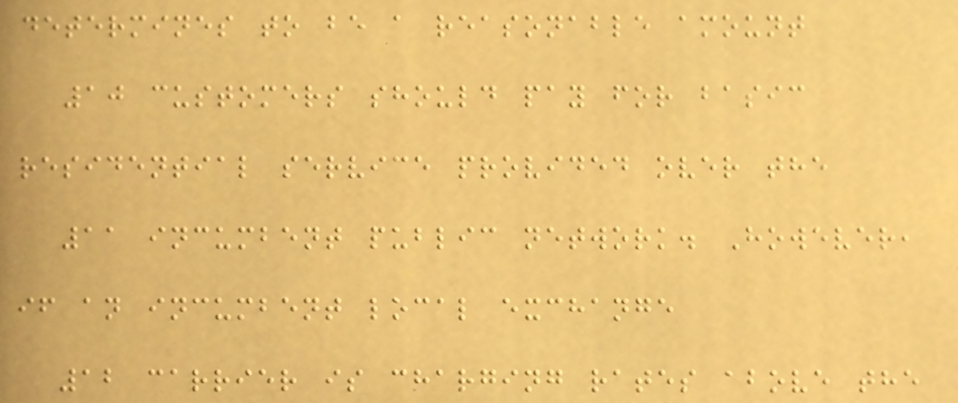determines to be a reasonable amount
10 customers should pay for basic
residential service provided over the
11 incumbent public network. However,
if an incumbent local exchange
12 carrier is charging rates above the
